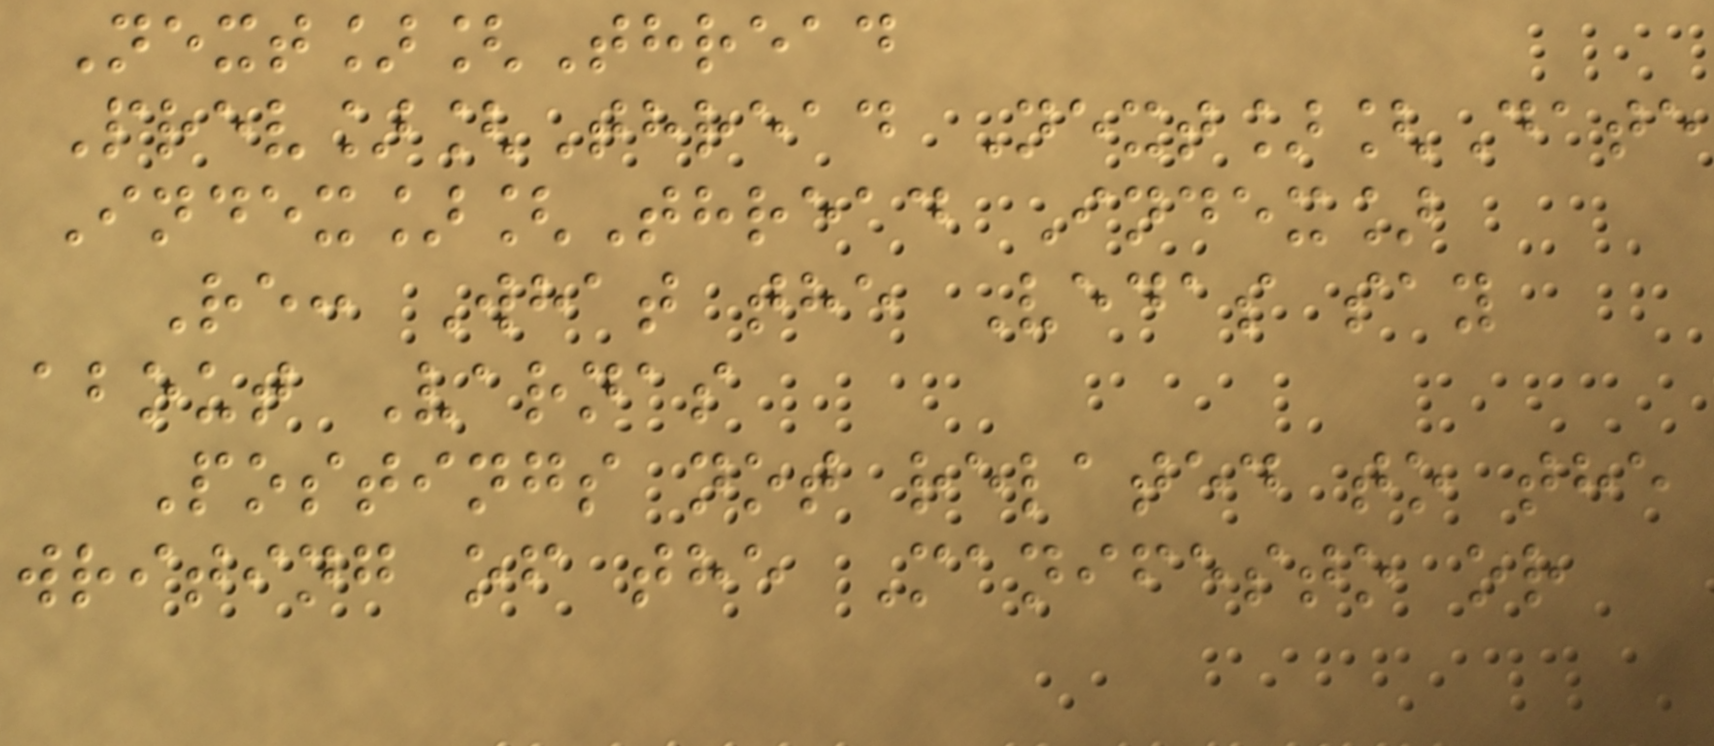Next][Thread
Prev][Thread Next][Date
Index][Thread Index]
Re: What the Vedas say
about Varnas
Postings not related to the
writing of the Manifesto or
